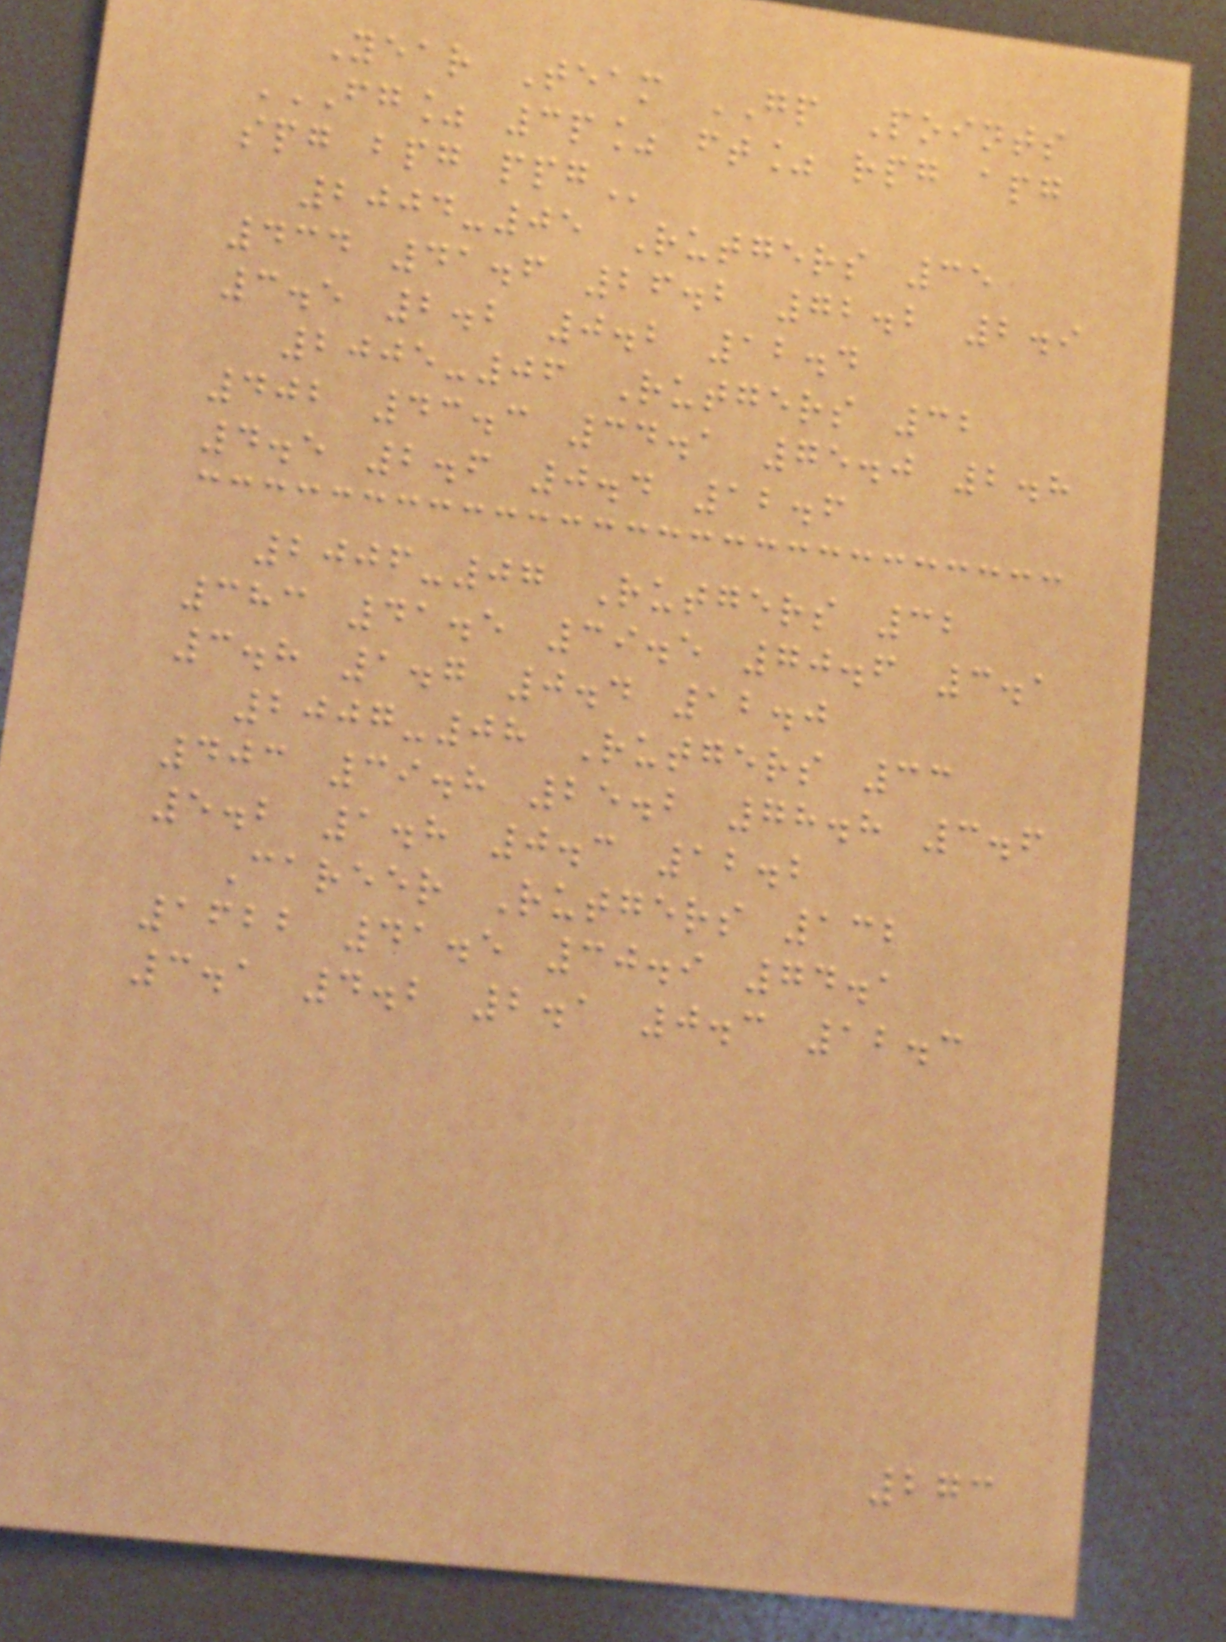Year Team GP Points
FG% 3P% FT% RPG APG
SPG BPG PPG
2004-05 Rutgers 35
434 41.6 26.2 72.2 2.9
3.5 2.2 0.2 12.4
2005-06 Rutgers 32
402 43.3 34.1 75.0 2.8
4.5 2.6 0.4 12.6
2006-07 Rutgers 32
383 41.5 39.5 70.6 3.1
3.8 1.7 0.4 12.0
2007-08 Rutgers 33
403 39.8 25.2 78.8 3.6
5.2 1.8 0.3 12.2
Career Rutgers 132
1622 41.5 30.9 74.1
3.1 4.2 2.1 0.3 12.3
273
